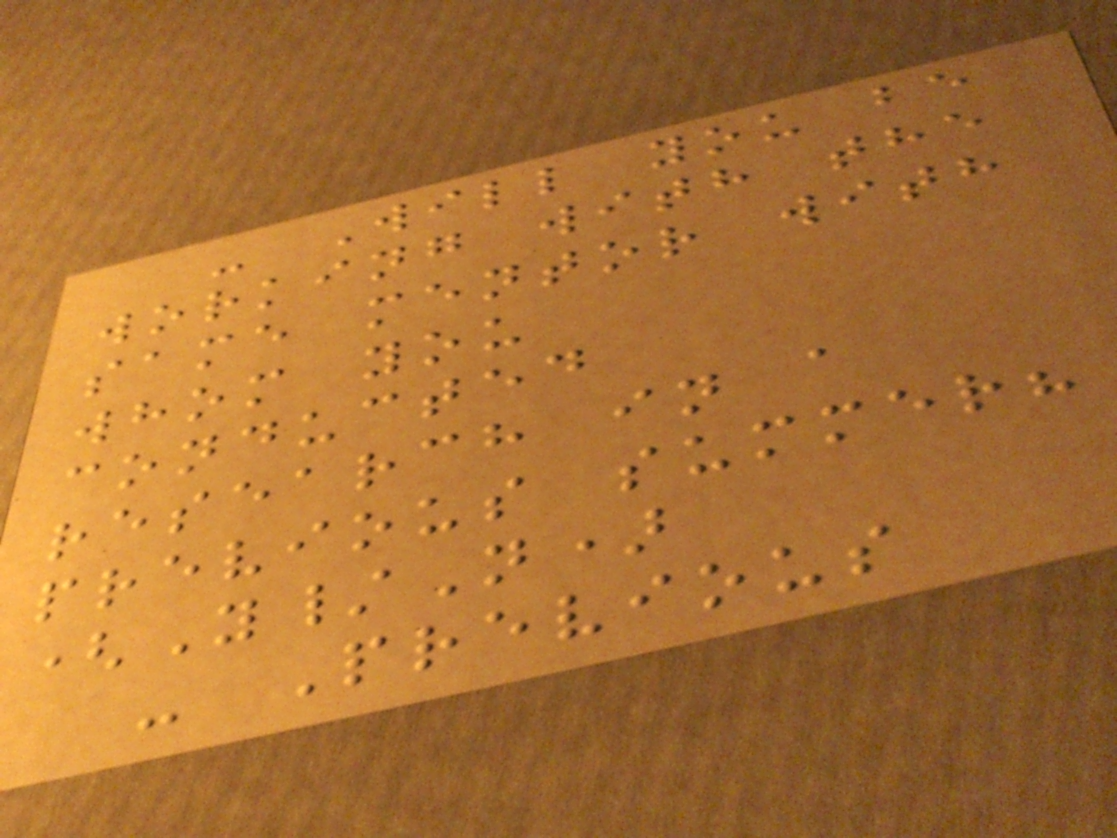- Will you be
working with the
same mentor with
whom you
conducted
research in a
previous summer?
(Y/N)
- Previous
